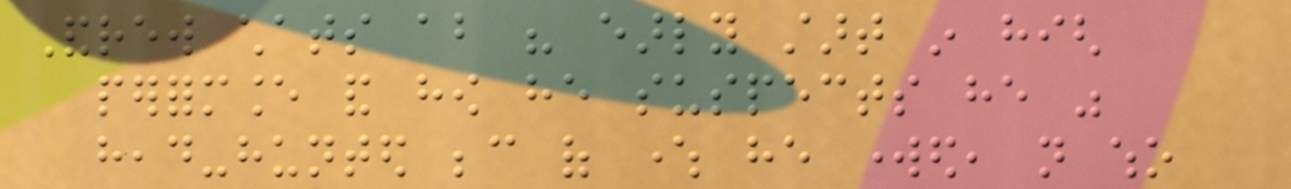Andrew chats about his early start in high
performance and how he suspects he was
head-hunted because of where he worked, not who
